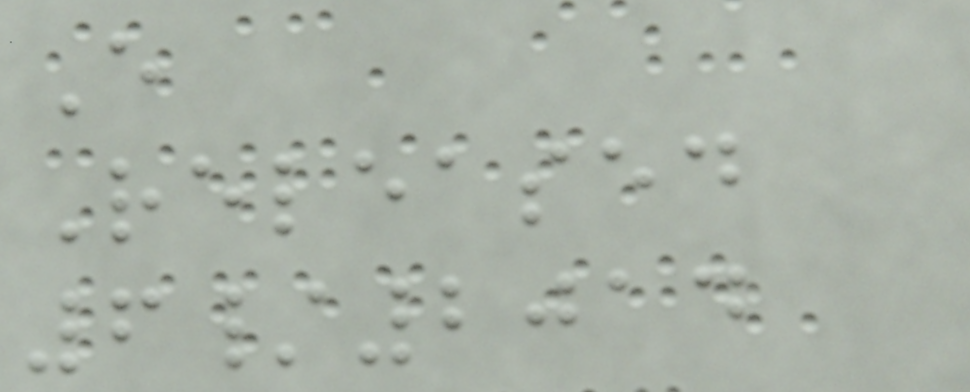E
Released
6/2014
